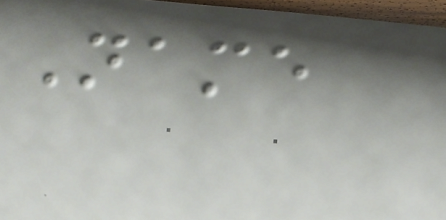Name
